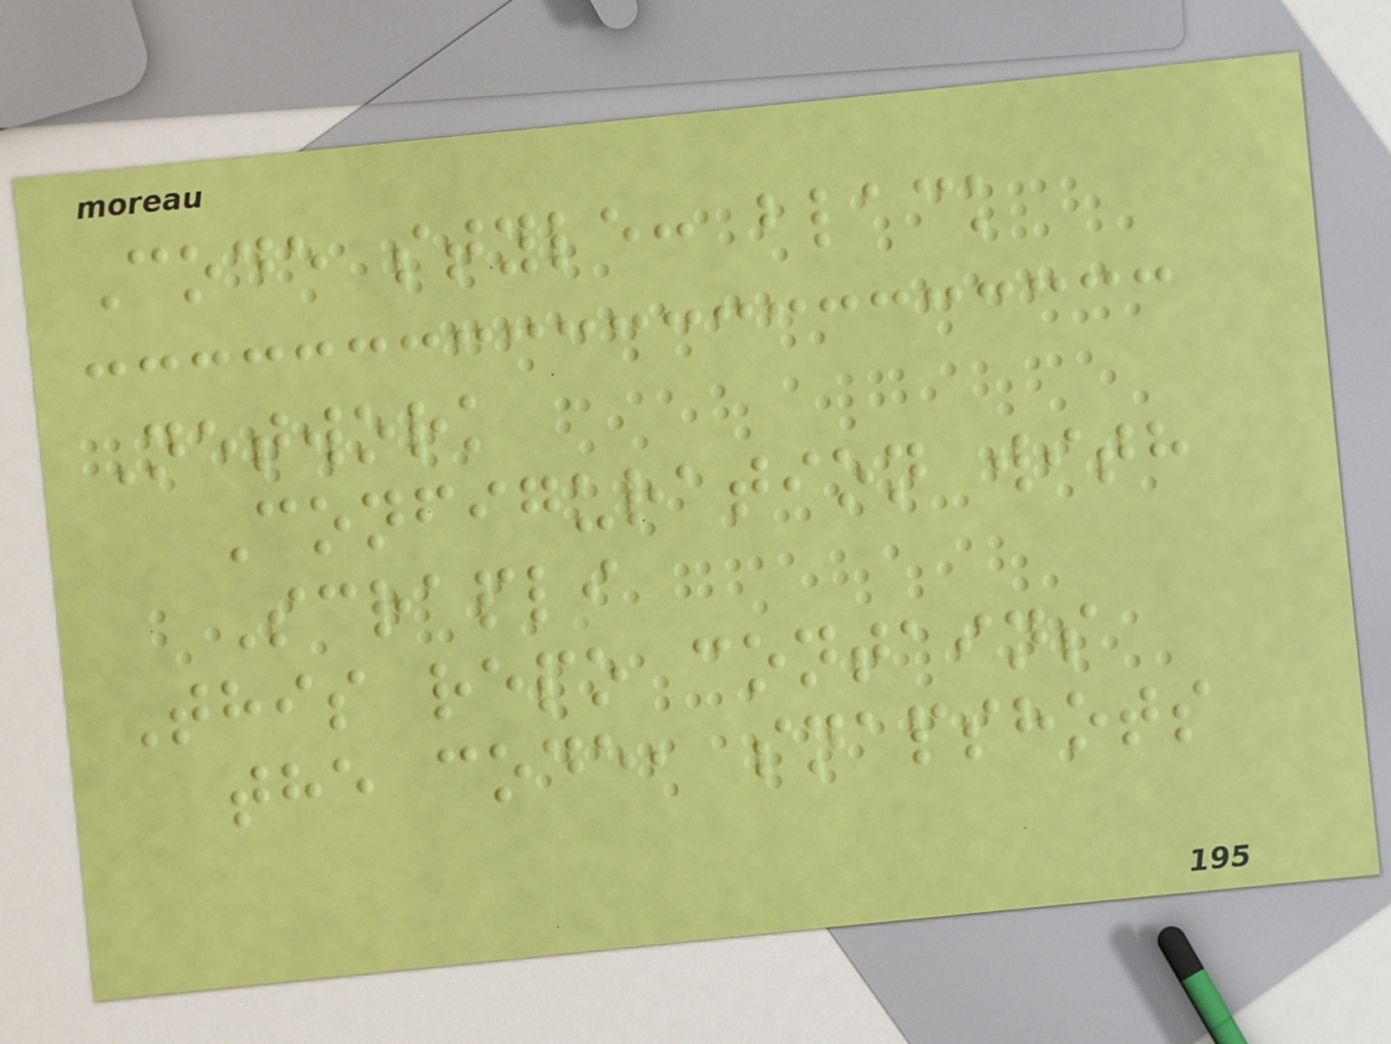Code style: black
Network
Configuration with
Scrapli
This repo contains
the code, snapshots
